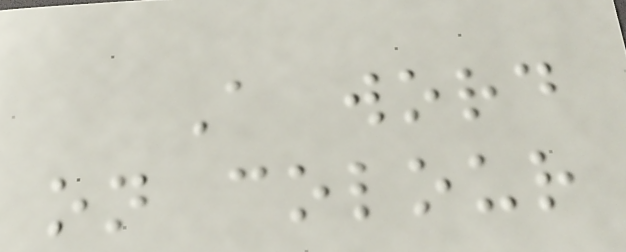A word
on colour
